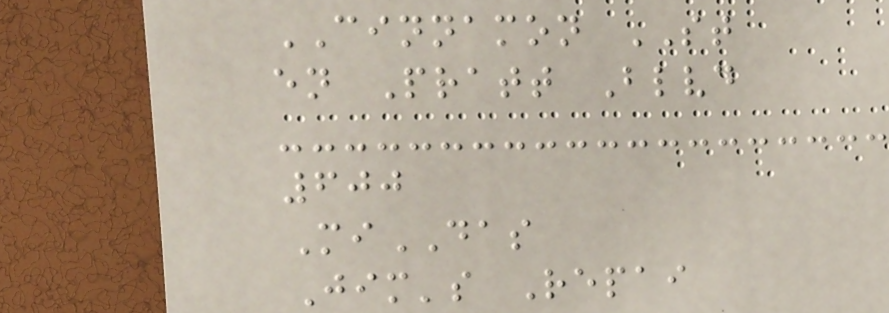CINNAMON ST
en Pratt Blvd
600
MiDAS
Jim's Repai
